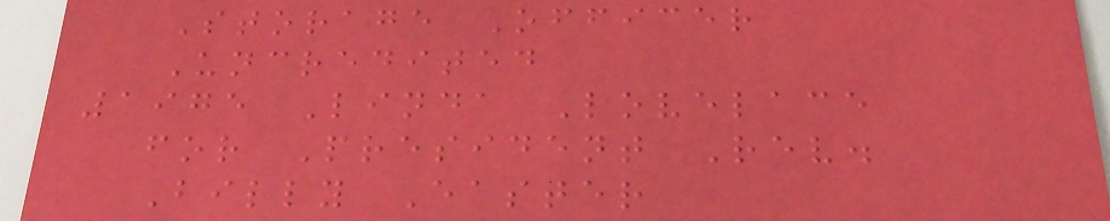Storage Officer
Uncredited
1975 Linda Lovelace
for President Rev.
Billy Easter
